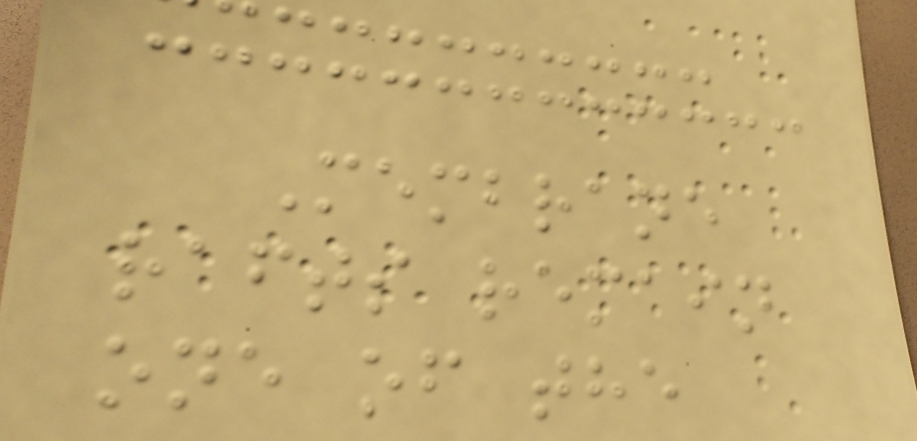Membrane
rafts remain
one of the
